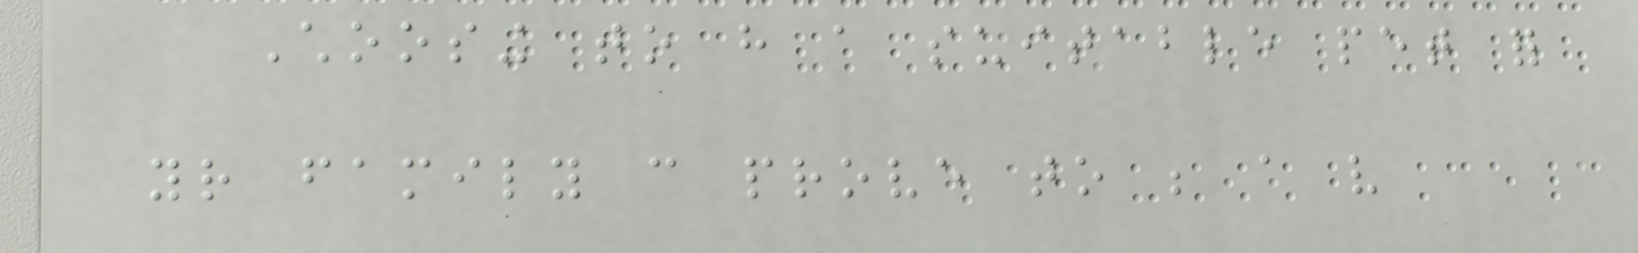Choosing to have a suitable pet for
your family can prove to be a very
